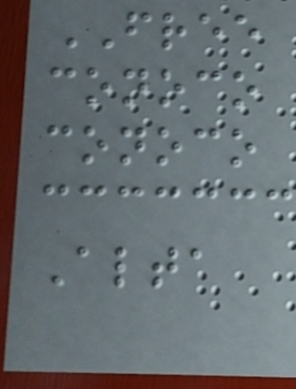FREE
conoco
conoco
Alta
